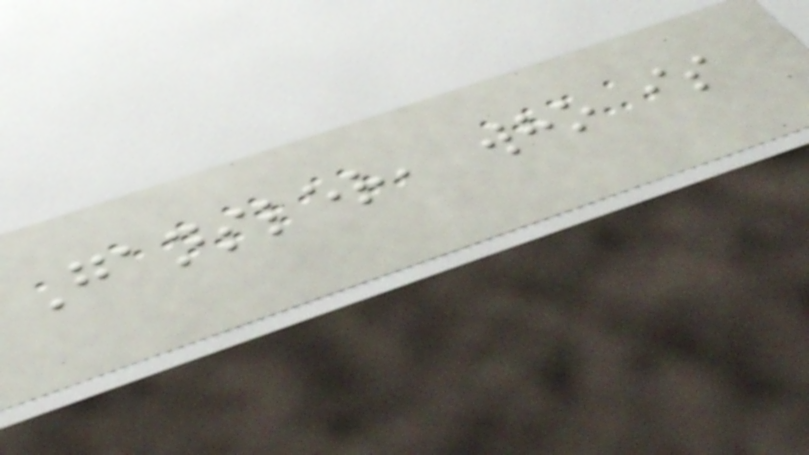Gansler, who is
